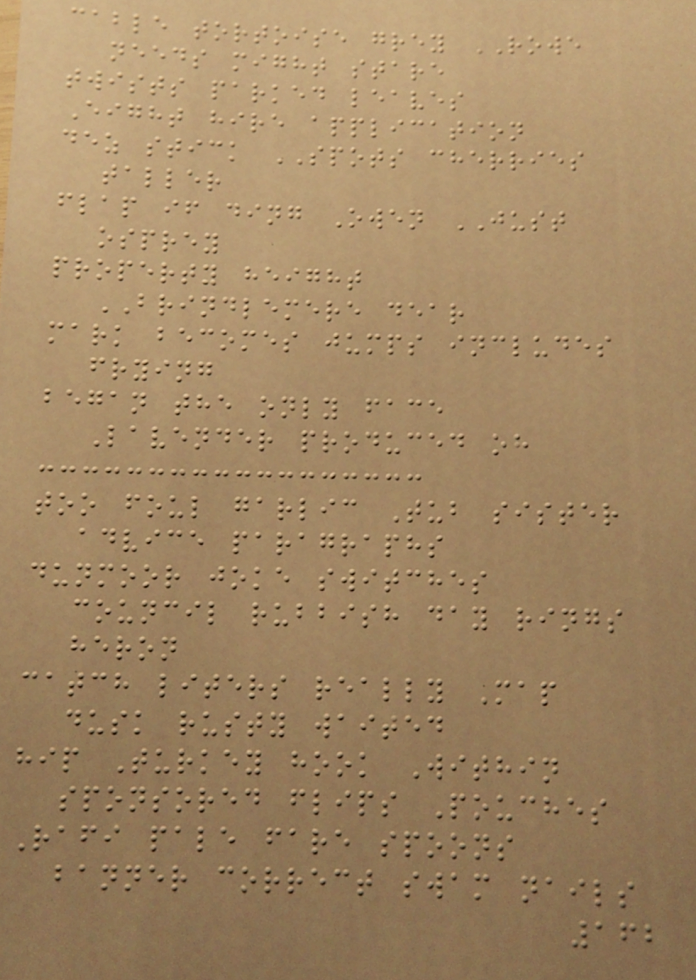cable tortoise grey ROWE
needs might stare
twists parked leaves
Eight hire application
dez stick SPOTS cherries
taller
flap if ding Owen JUST
osprey
property height
BRINDLEMERE dear
mark becomes jumps includes
frying
began the only face
Lavender produced oh
too foul garlic Tub sister
advice paragraphs
dunmoor joke switches
council rubbish day rings
heron
catch liters really Map
dusk rusty waited
hip Turkey hook Within
sponsored flips Pouches
Rafi pale fare spoons
banner correct swam nails
162
